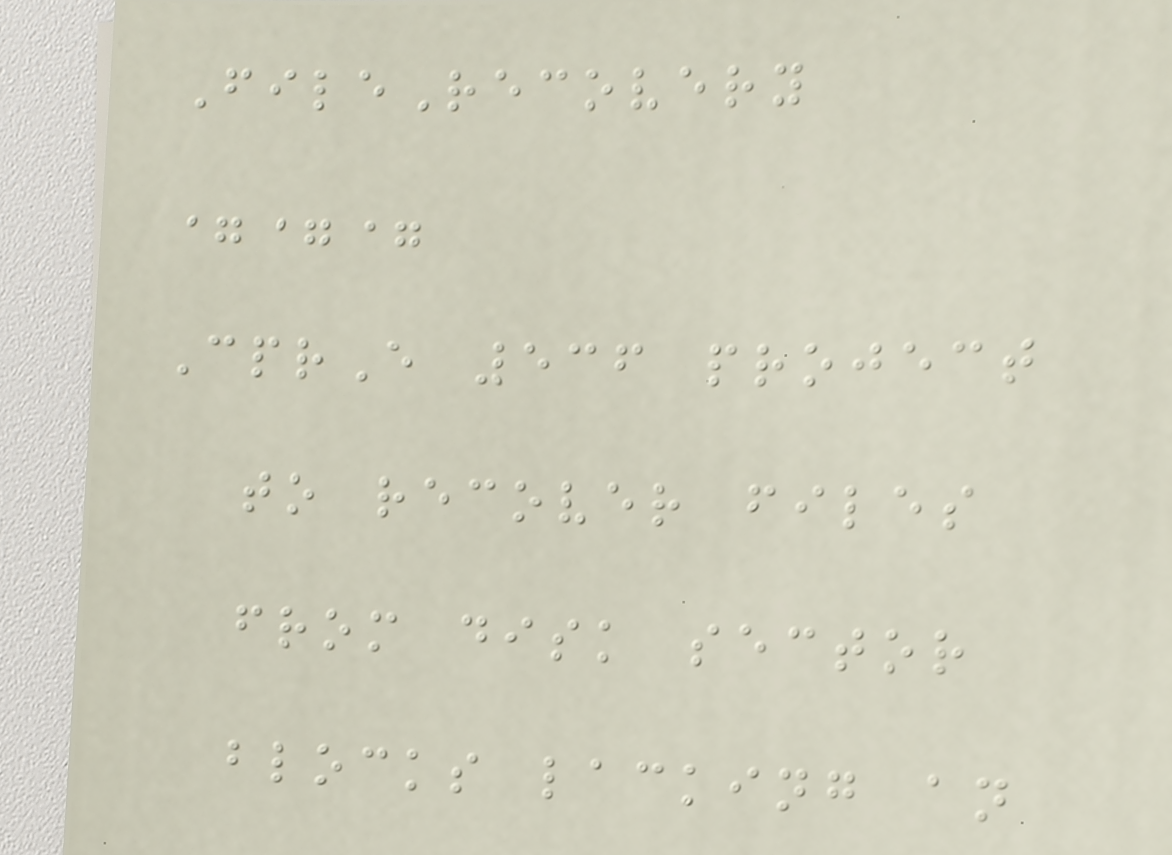FileRecovery
===
CprE 536 project
to recover files
from disk sector
blocks lacking an
